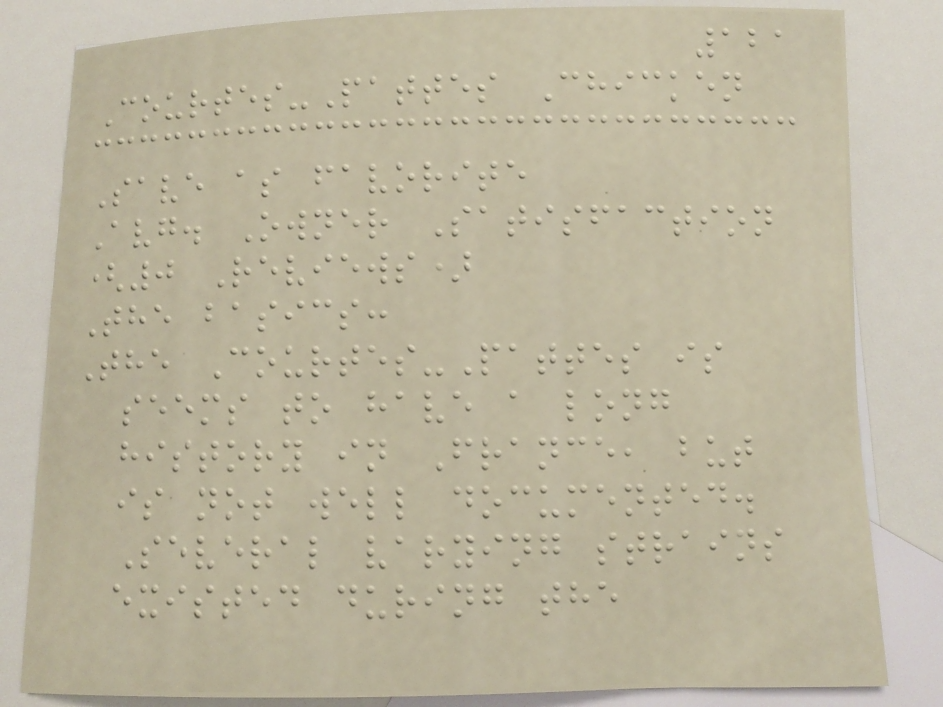121
Courtes-Pattes Chicken
Save as favorite
Avg. Owner Satisfaction
(0 Reviews)
The basics:
The Courtes-Pattes is
seems to have a long
history in France, but
is not well documented.
Several varying strains
existed during the
